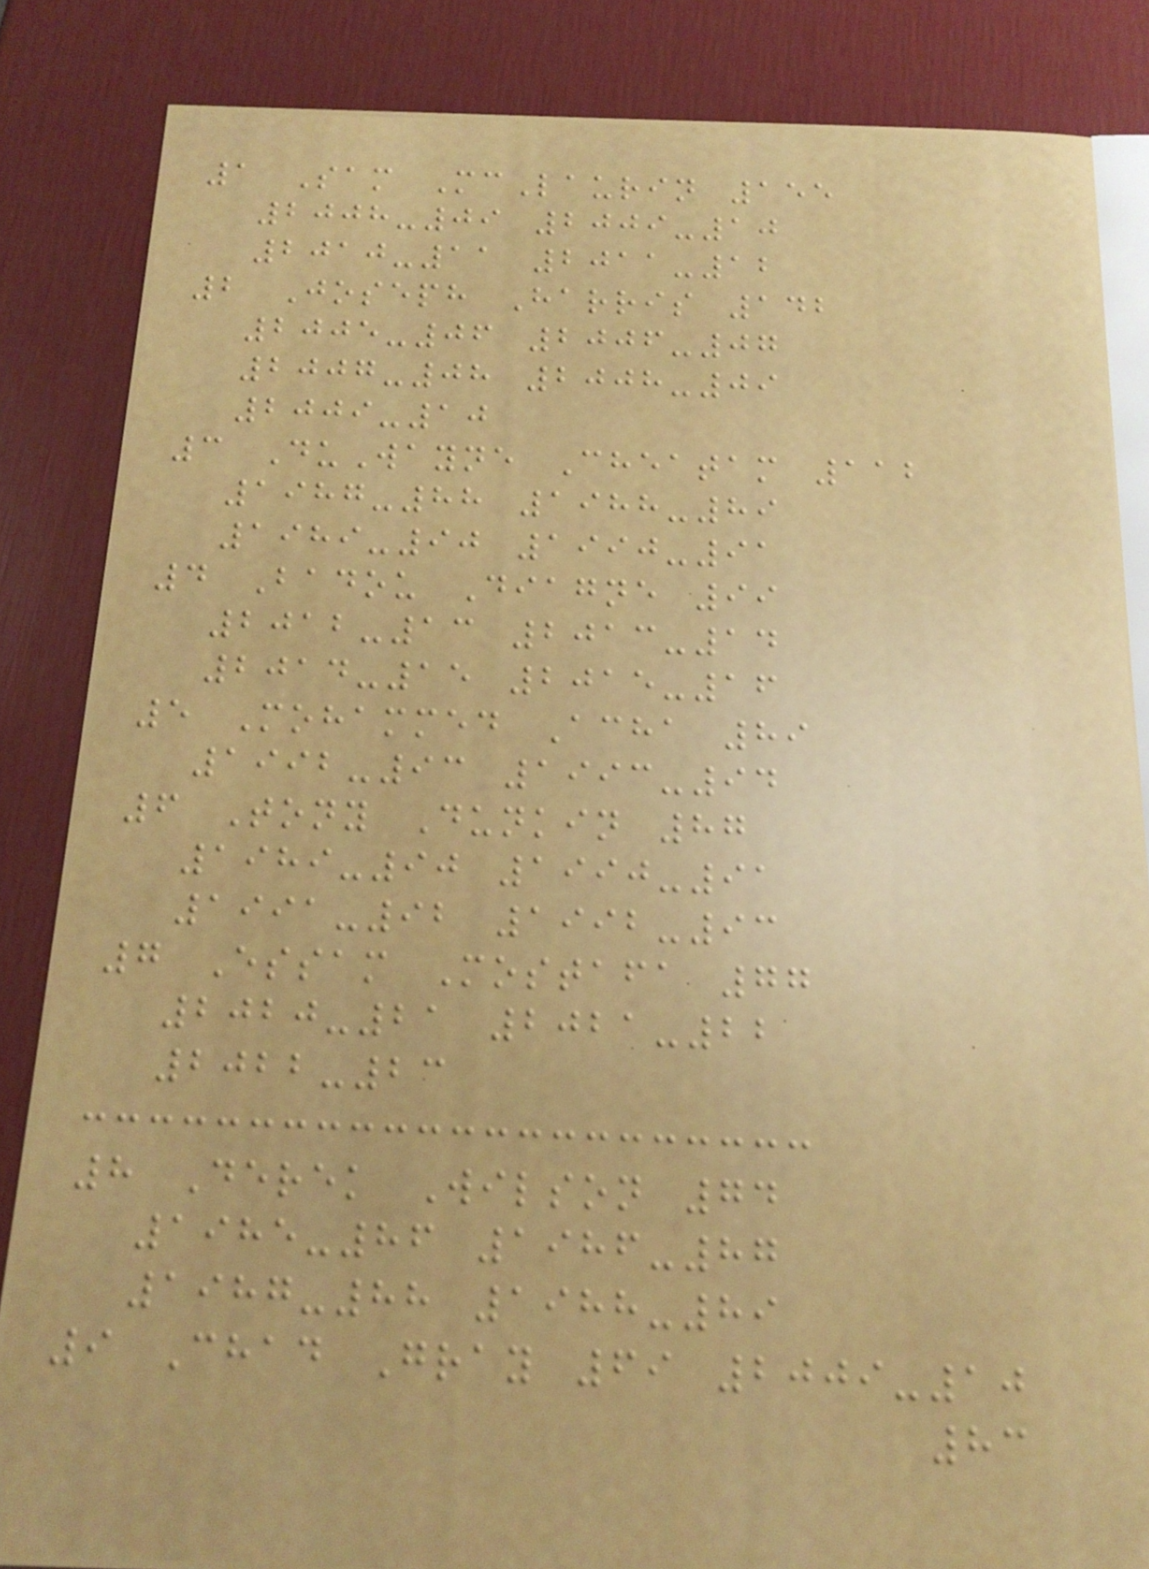1 Sam McLaurin 155
2008-09 2009-10
2010-11 2011-12
2 Joseph Harris 142
2005-06 2006-07
2007-08 2008-09
2009-10
3 DuWayne Cheatam 112
1987-88 1988-89
1989-90 1990-91
4 Badou Diagne 99
2012-13 2013-14
2014-15 2015-16
5 Mohammed Acha 89
1992-93 1993-94
6 Tony Dunkin 87
1989-90 1990-91
1991-92 1992-93
7 Essam Mostafa 77
2020-21 2021-22
2022-23
8 Derek Wilson 74
1985-86 1986-87
1987-88 1988-89
9 Chad Gray 69 2009-10
83
